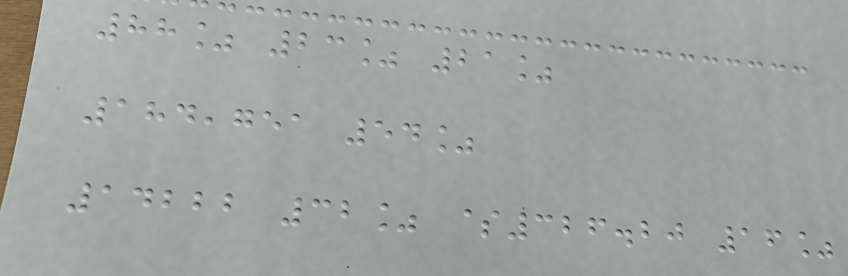88% 23% 21%
184,751 54%
14222 32% $326.20 16%
